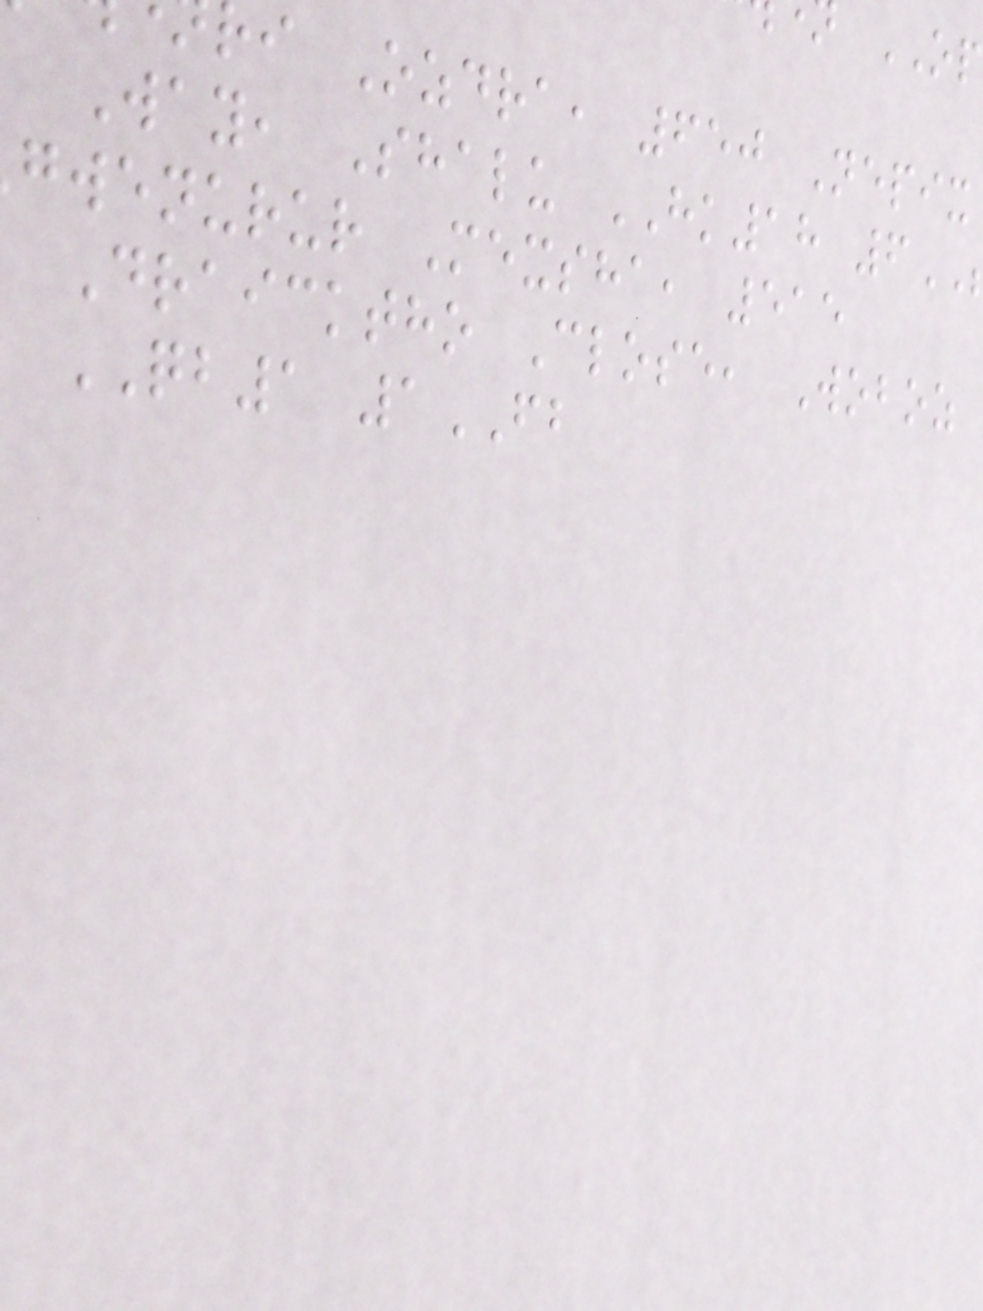i Ozdra, 650 Nepix
Way, Shalu HK18 6
gwenurur Mexsha, 515
Draicktho Close, Woboz
QB1 1FB
